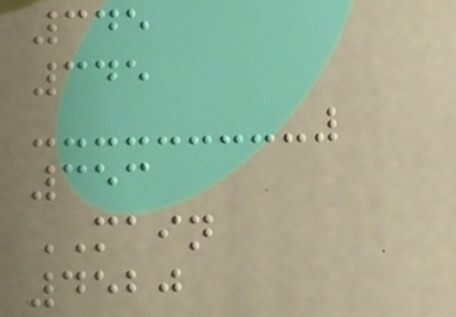345
345
353
MAIN
4520
